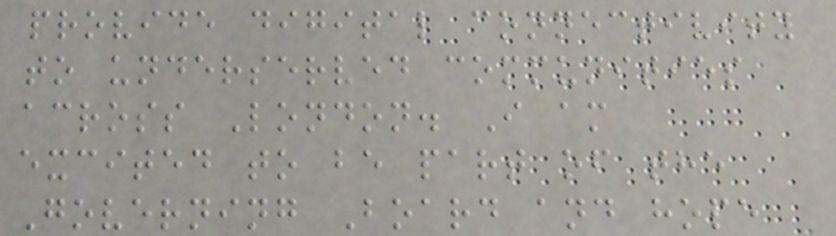provide digital connectivity
to underserved communities
across London. I am
excited to be part of the
Governing Board and hope
